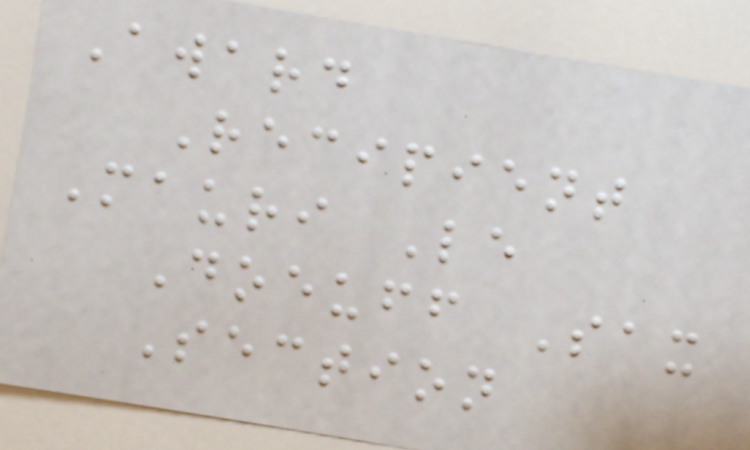Award
Recipient
Mauri Le
Doeuff Sax
Section
